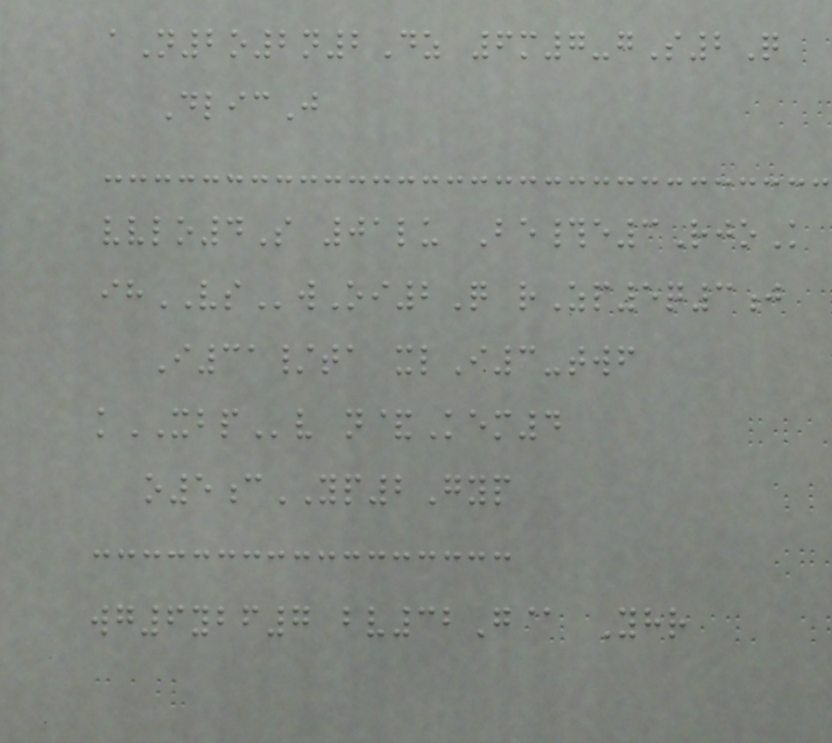aN2o2n2Dz 6m7-gS2Q
DlicJ
vvlo4S 01lu Be#e3RjoK
ihVSwOi2Q rZp5q3j
I31/ta xlI3-twf
kXBPv n&Kem4
o5cYP2Gyp
wg6ybf7 bv32G@ Yhr
